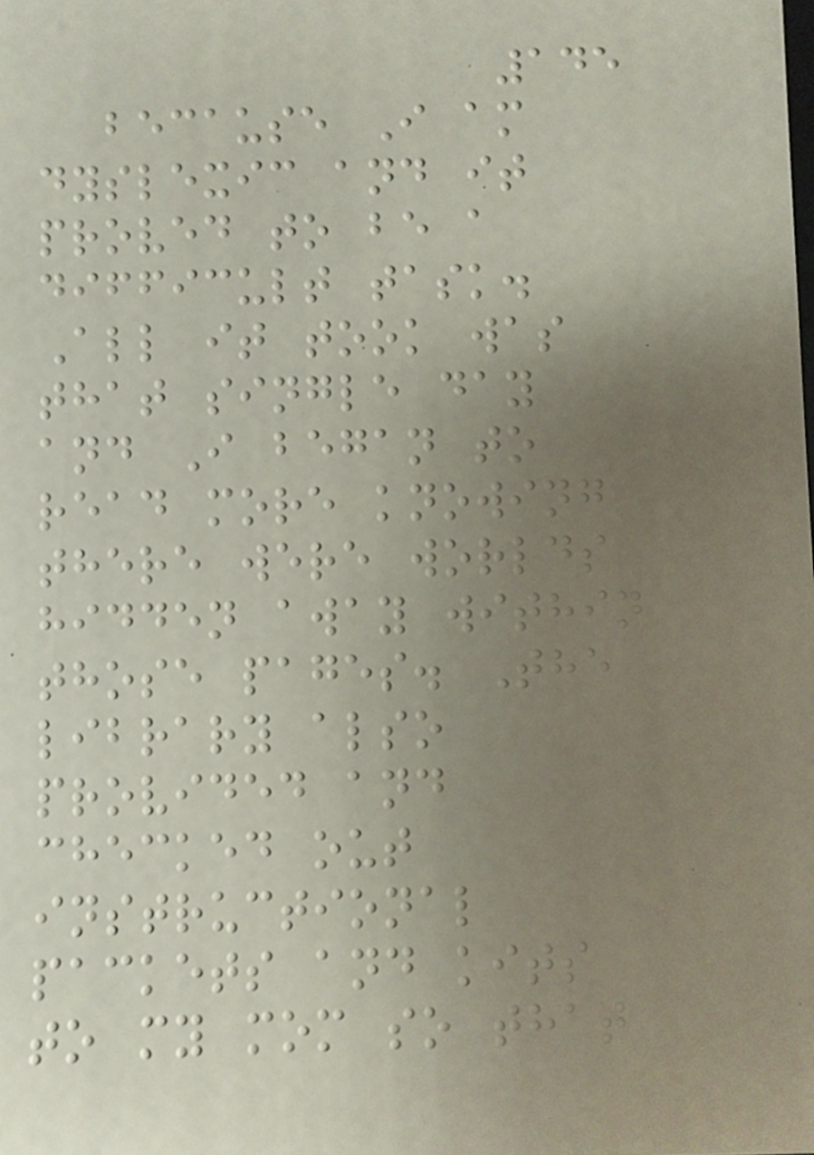145
because I am
dyslexic and it
proved to be a
difficult task.
All it took was
that single day
and I began to
read more knowing
there were worlds
hidden away within
those pages. The
library also
provided and
checked out
instructional
packets and kits
to my mom so that
